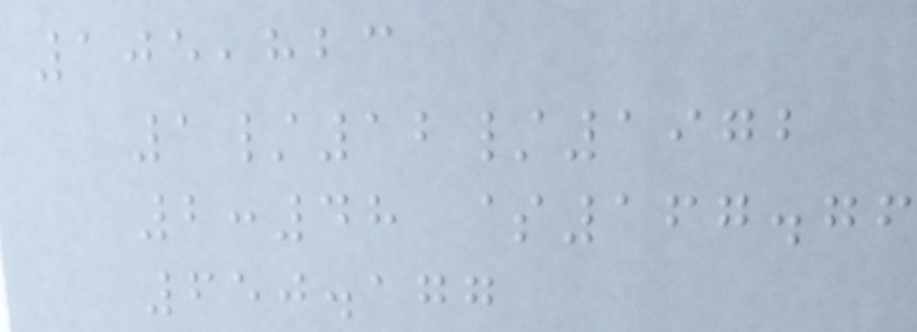105,823
1/12/1972
2:48 $167.76
650.177
